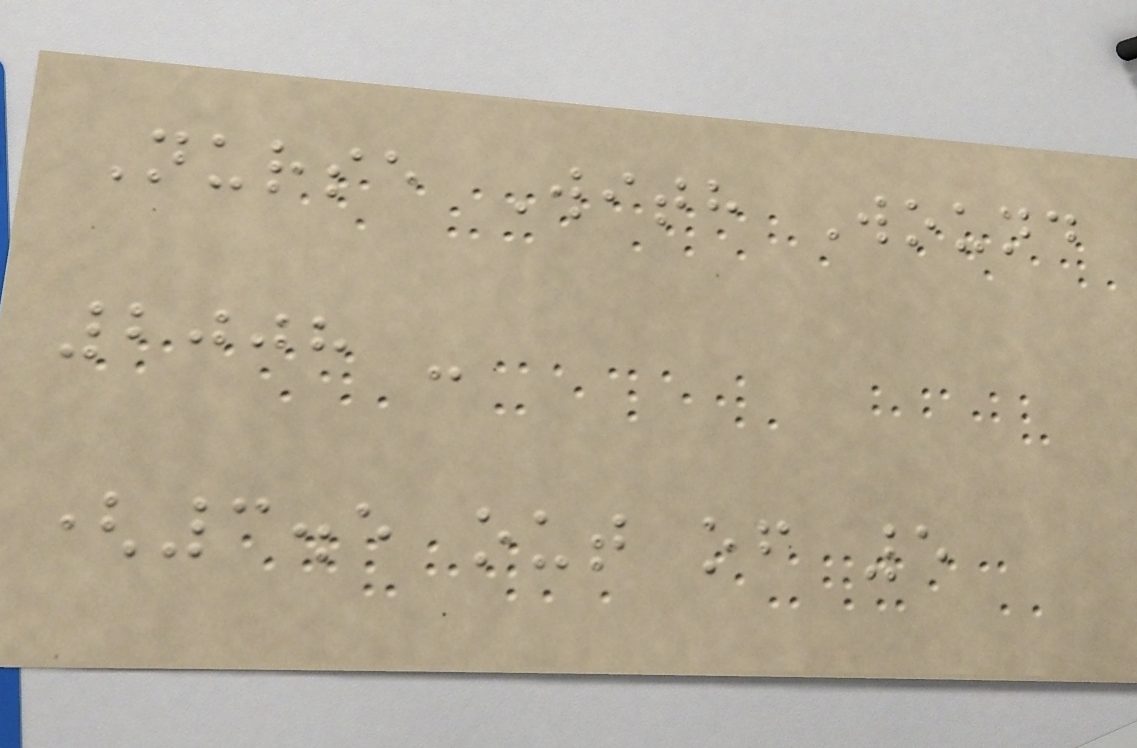Nurse With Wound
2008 -
(3.5 out of 5
